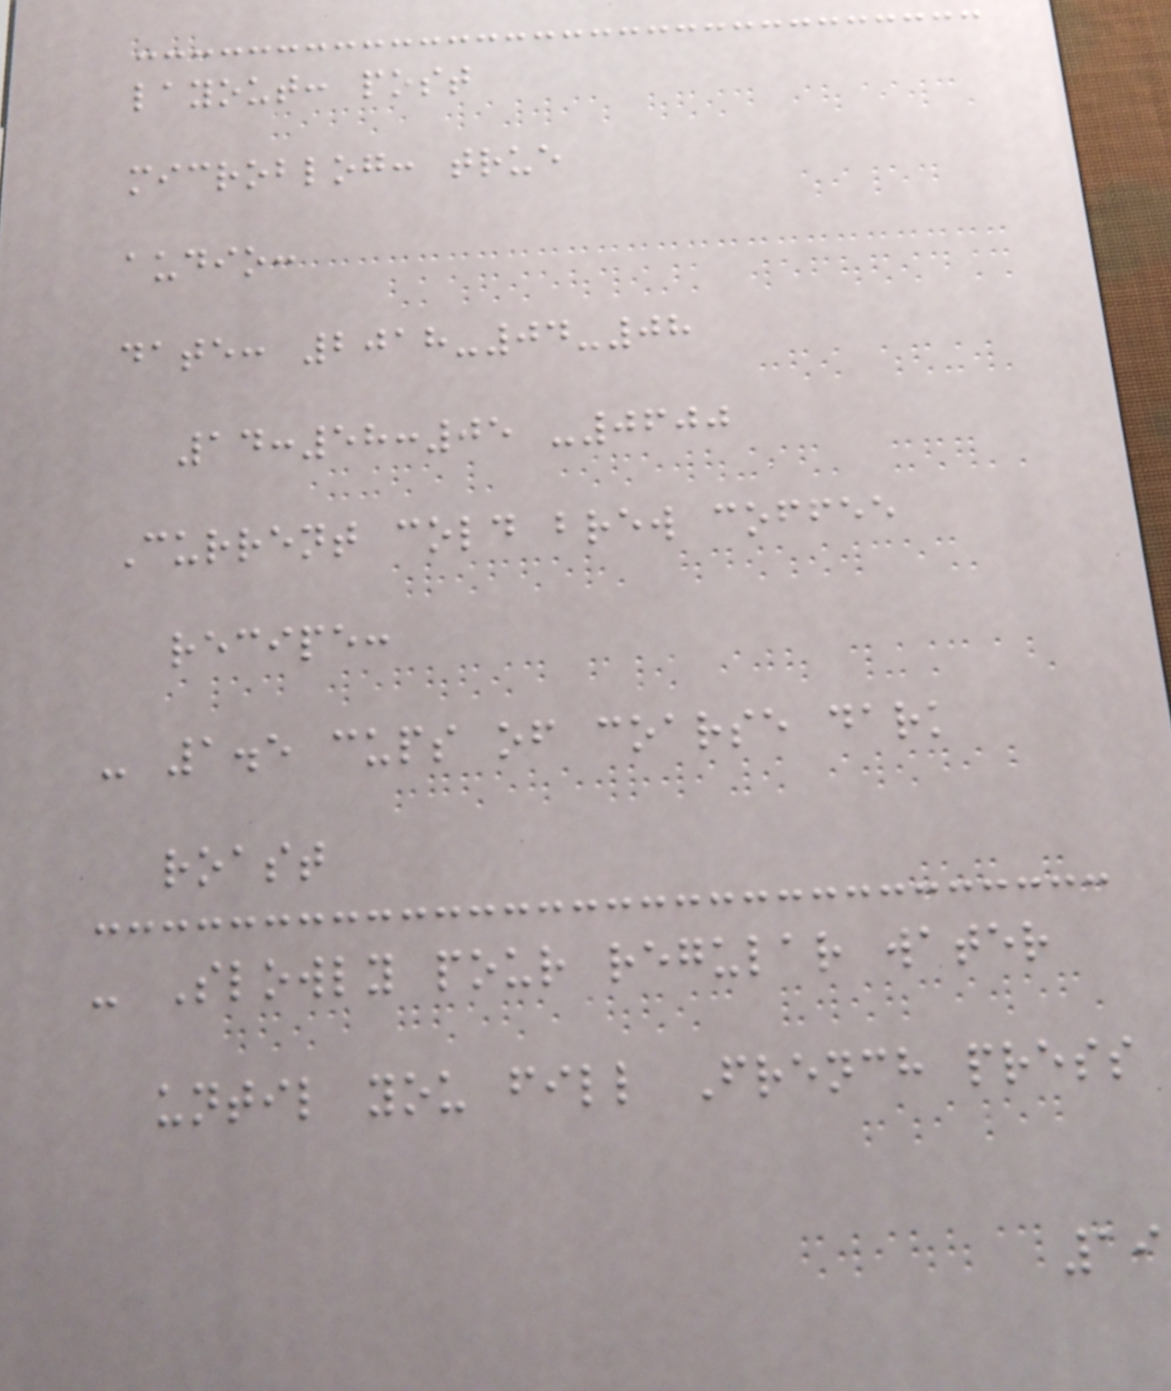layout: post
microblog: true
audio:
date: 2018-04-08
14:58:05 -0600
Current cold brew coffee
recipe:
- 1.5 cups of coarse dark
roast
- Slowly pour regular water
until you fill French press
19
